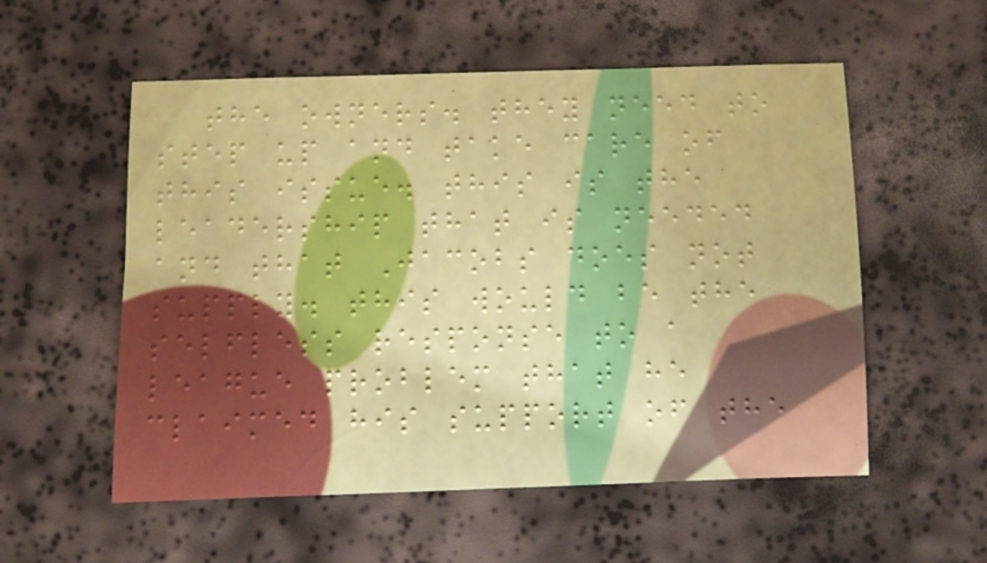the owners. they need to
step up and take care of
this issue. this is the
leadership that is needed
and that Jacobs does not
supply. this would be the
selfless response to a
league problem that he
claimed his support of the
